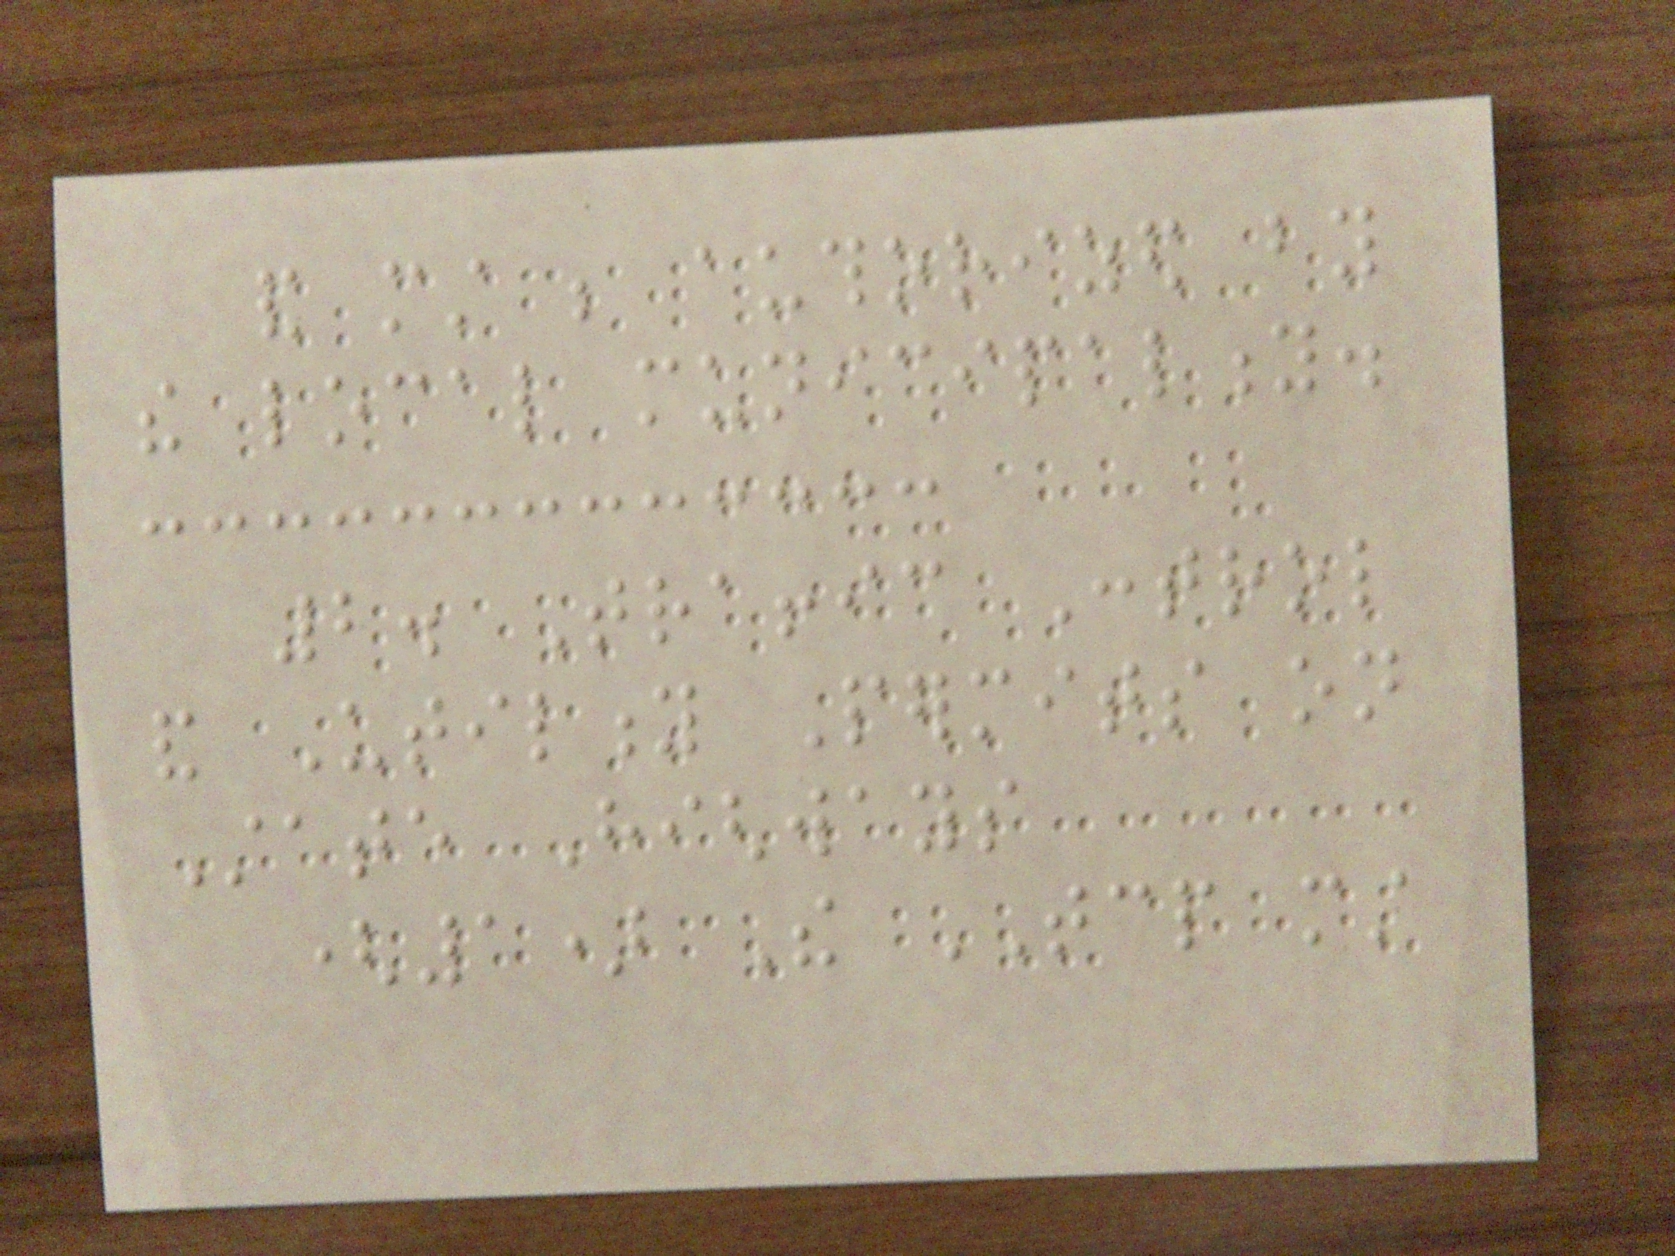and must be authorized by
the local municipality.
2. Traffic Control
and Utility Permits on
State Highways
(1) The TCP must
